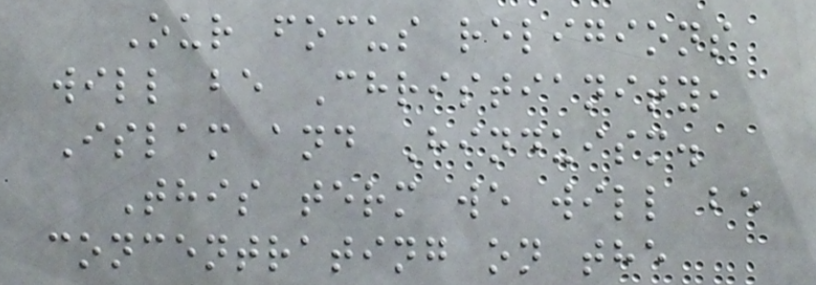Our focus religions
will be Christianity,
Islam and Hinduism.
This term we will be
concentrating on the
